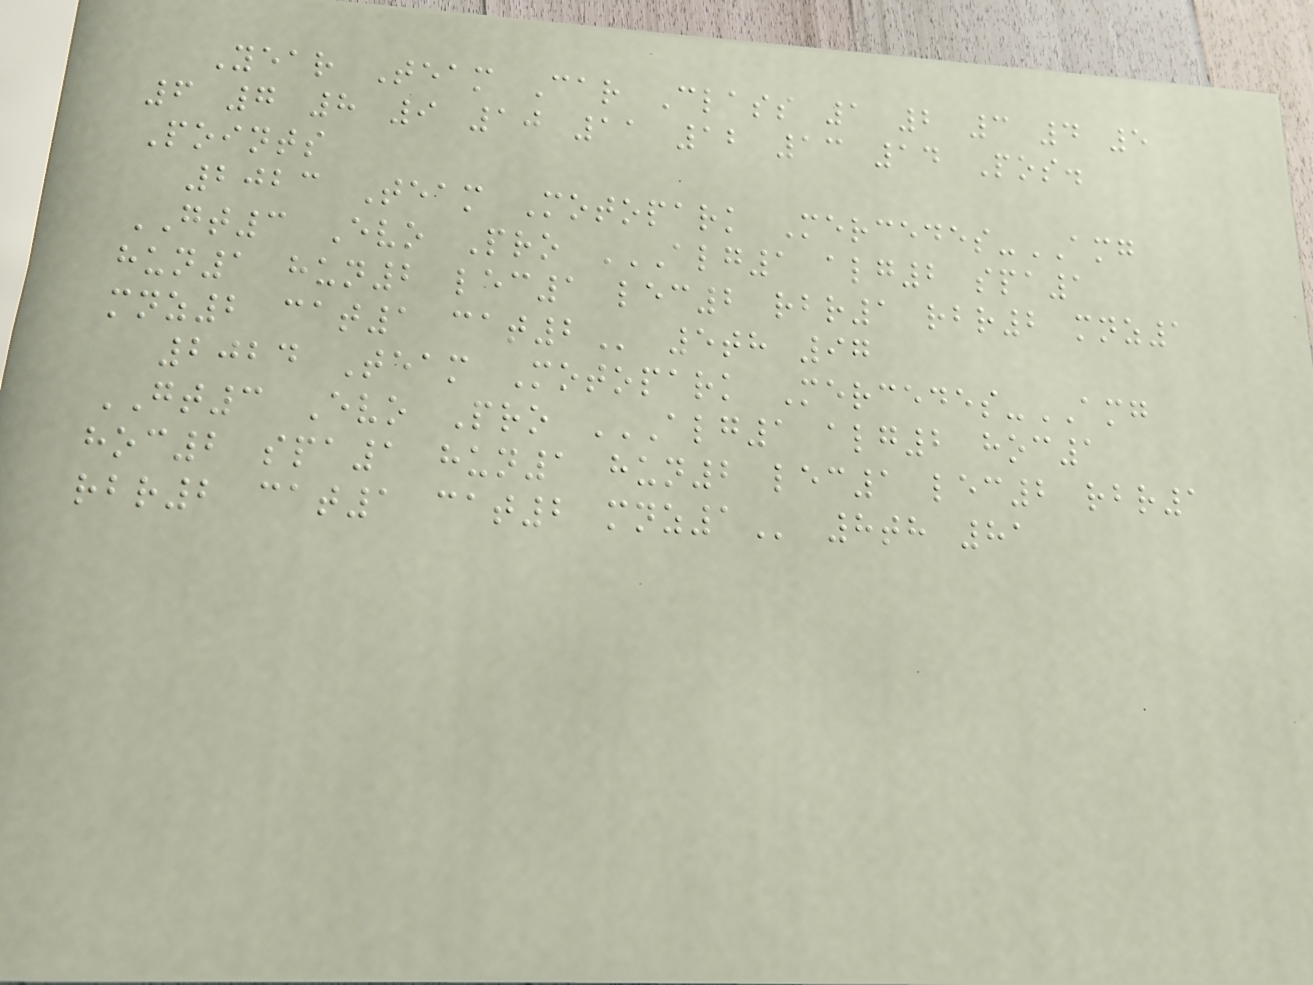Year Team Car Class 1 2 3 4 5
6 7 8 9 10 11 12 13 14 Pos.
Points
2023 Team Motopark Mercedes-AMG
GT3 Evo Pro ALG1 ALG2 SPA1
HUN1 HUN2 LEC1 LEC2 RBR1 RBR2 MNZ1
MNZ2 CAT1 CAT2 5th 97
2024 Team Motopark Mercedes-AMG
GT3 Evo Pro ALG1 ALG2 HOC1
HOC2 SPA1 HUN1 HUN2 LEC1 LEC2 RBR1
RBR2 CAT1 CAT2 MNZ1 8th 81
